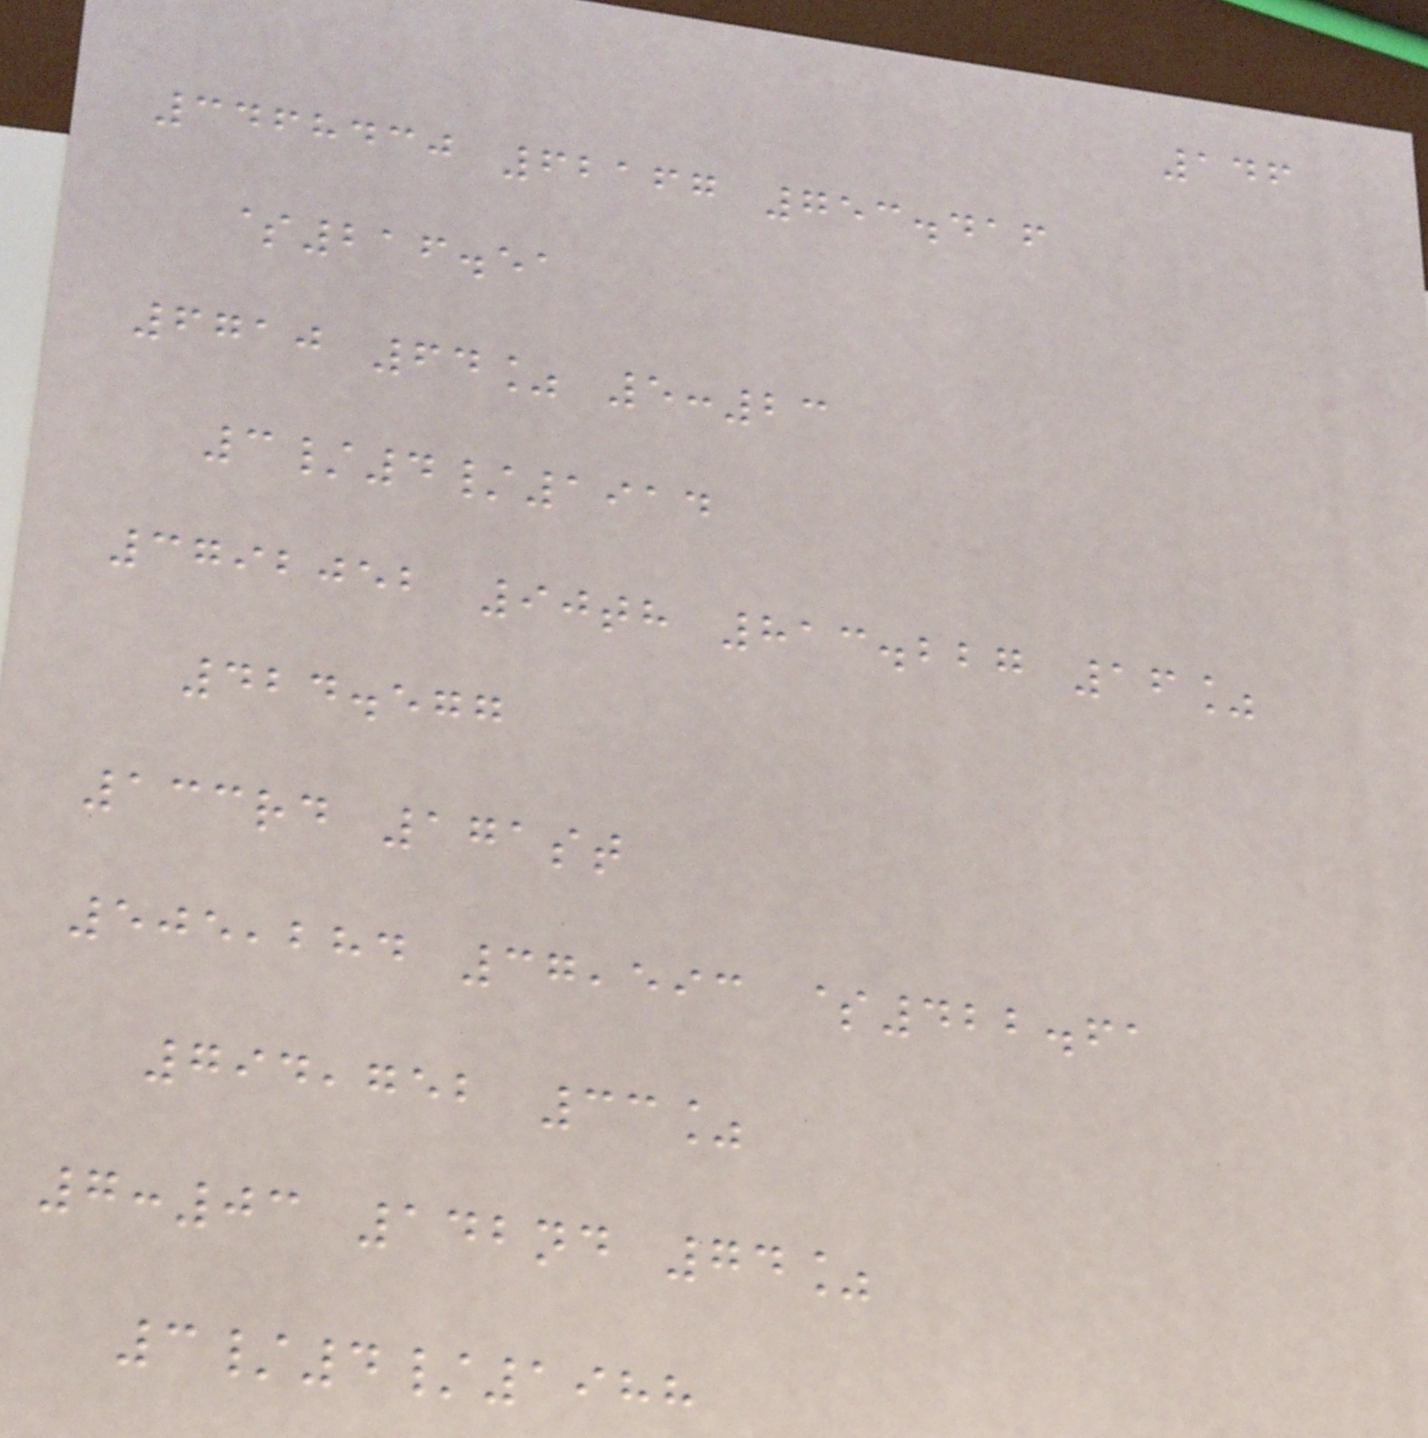146
3468430 62167 753.416
$216.51
6710 64% 5:23
3/4/1914
3792052 90th 813.227 16%
424.577
133rd 171st
505,284 37,593 $422.61
794,752 33%
7:03 142nd 74%
3/4/1988
